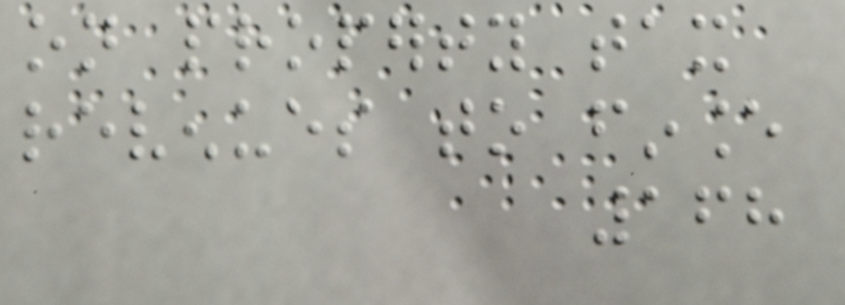on property tax
revenues to finance
168
